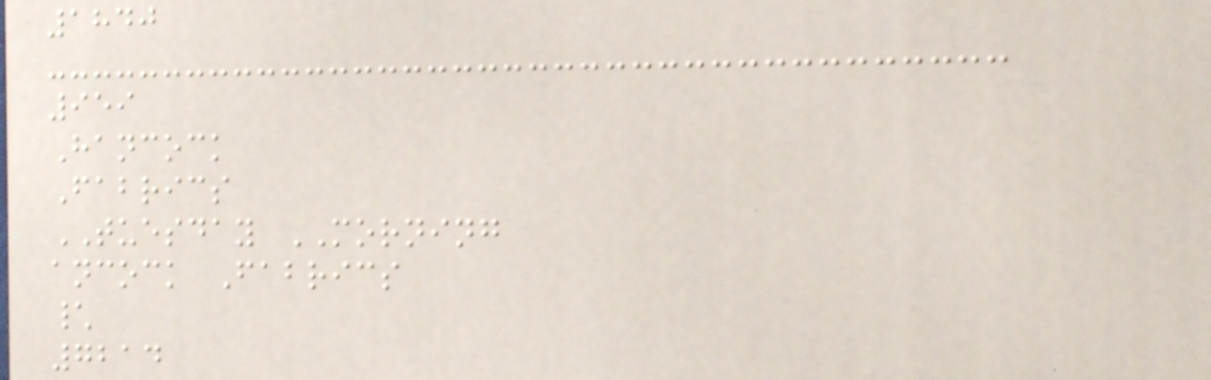1840
959
Hancock
Fabrics
TUESDAY MORNING
ancock Fabrics
\
7214
